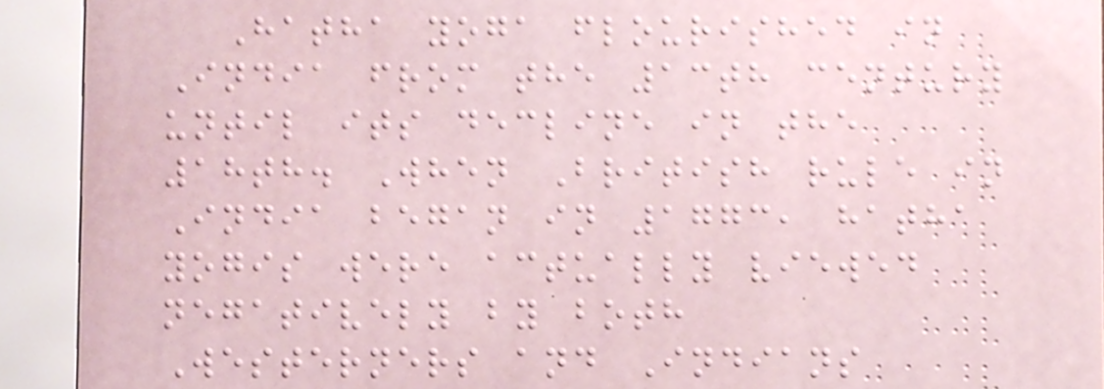Hatha yoga flourished in
India from the 13th century
until its decline in the
18th. When British rule in
India began in 1773, hatha
yogis were actually viewed
negatively by both
Westerners and Indians
